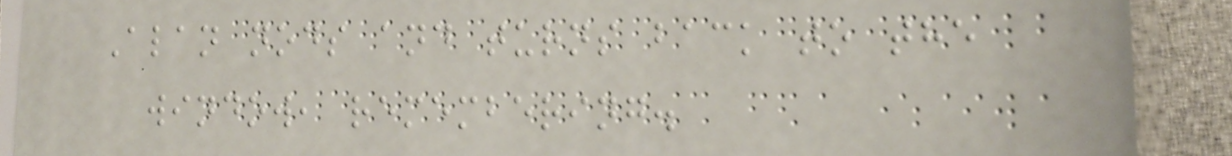Alan nods and turns back to the
window, remembering.
